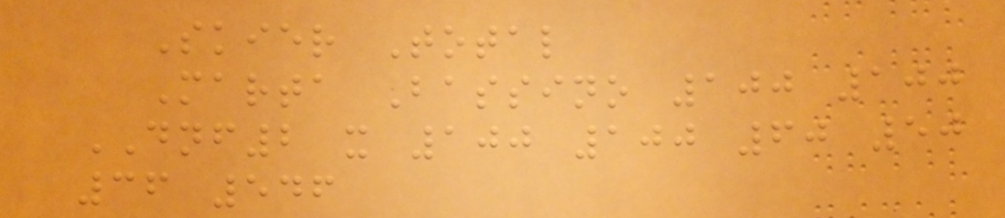Skier Total
Marta Bassino 100 100
DNF2 x 100 100 60 50
36 546
